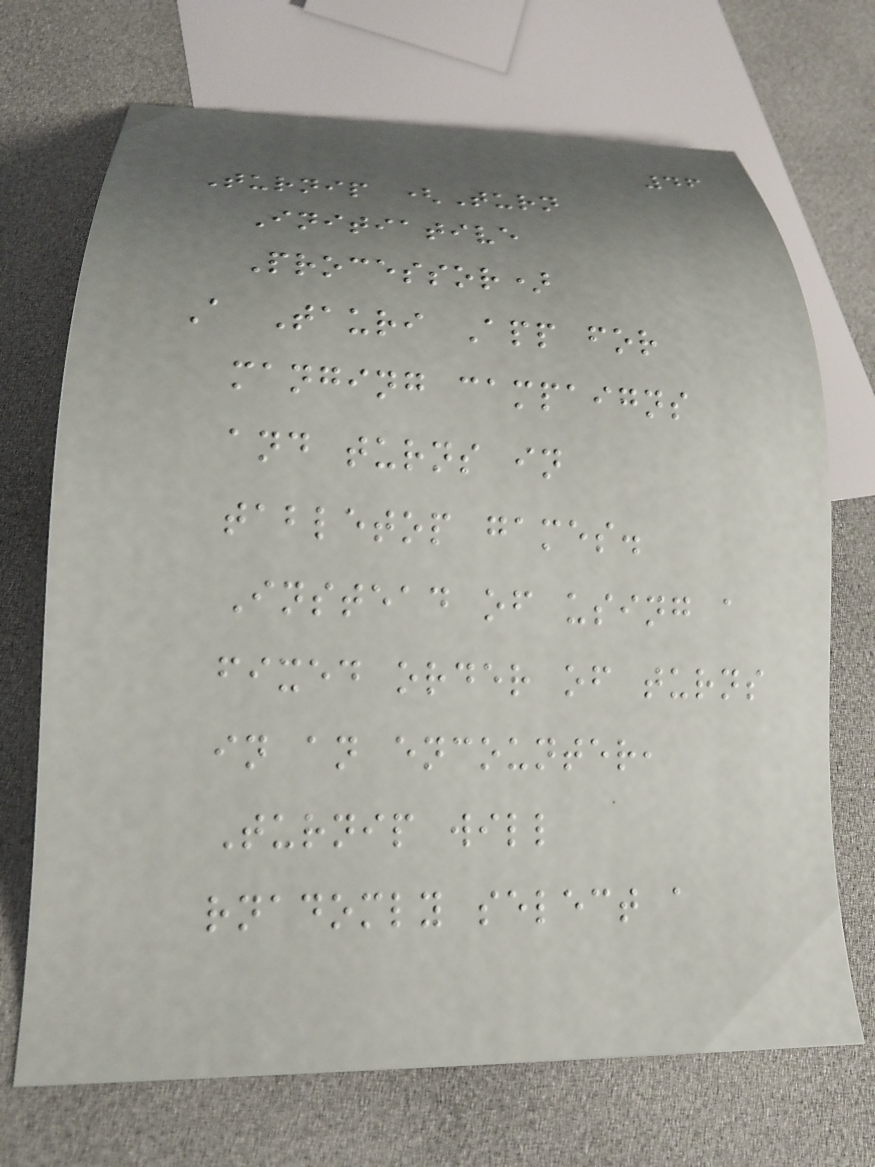46
Turnip (Turn
Initiative
Processor)
A Tauri App for
manging campaigns
and turns in
tabletop games.
Instead of using a
fixed order of turns
in an encounter,
Turnip will
rnadomly select a
